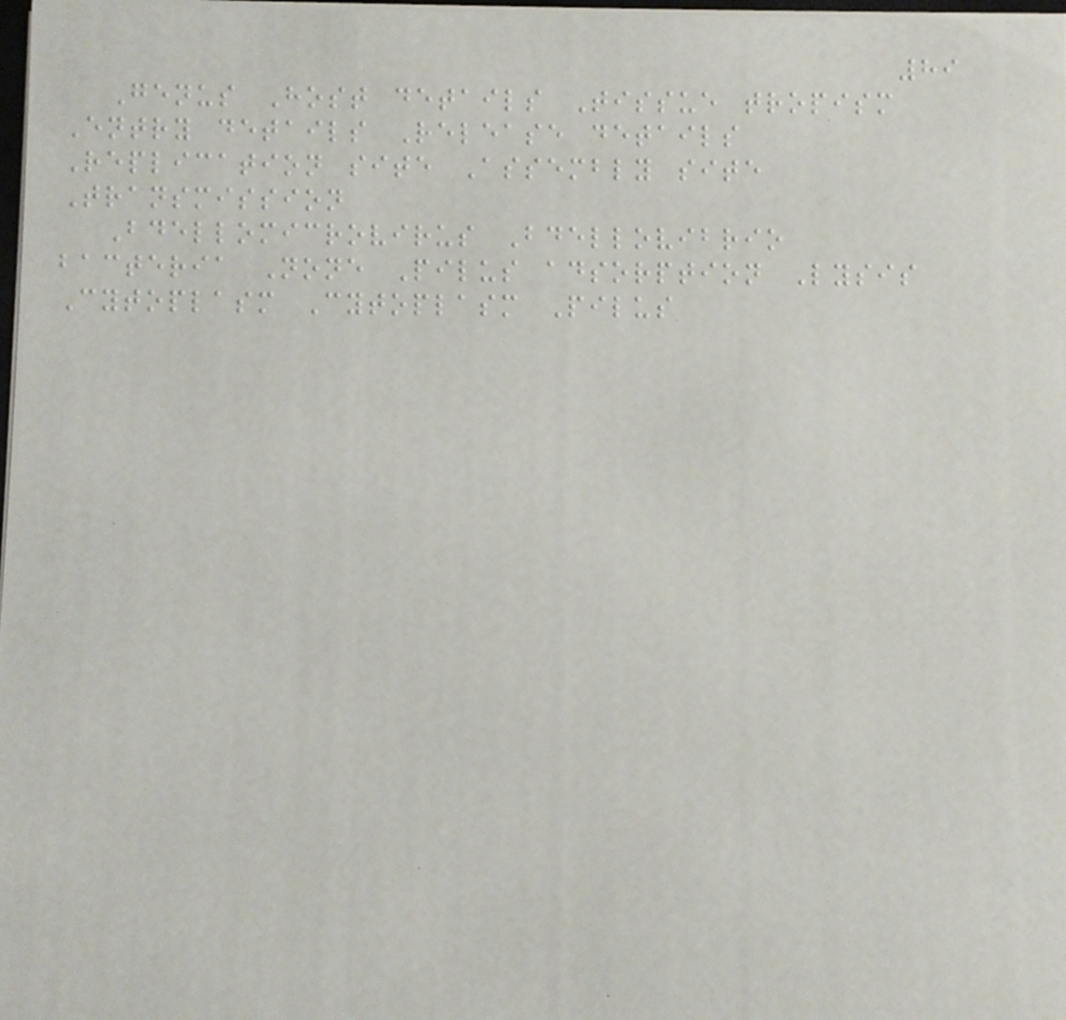89
Genus Host details Tissue tropism
Entry details Release details
Replication site Assembly site
Transmission
Bdellomicrovirus Bdellovibrio
bacteria None Pilus adsorption Lysis
Cytoplasm Cytoplasm Pilus
